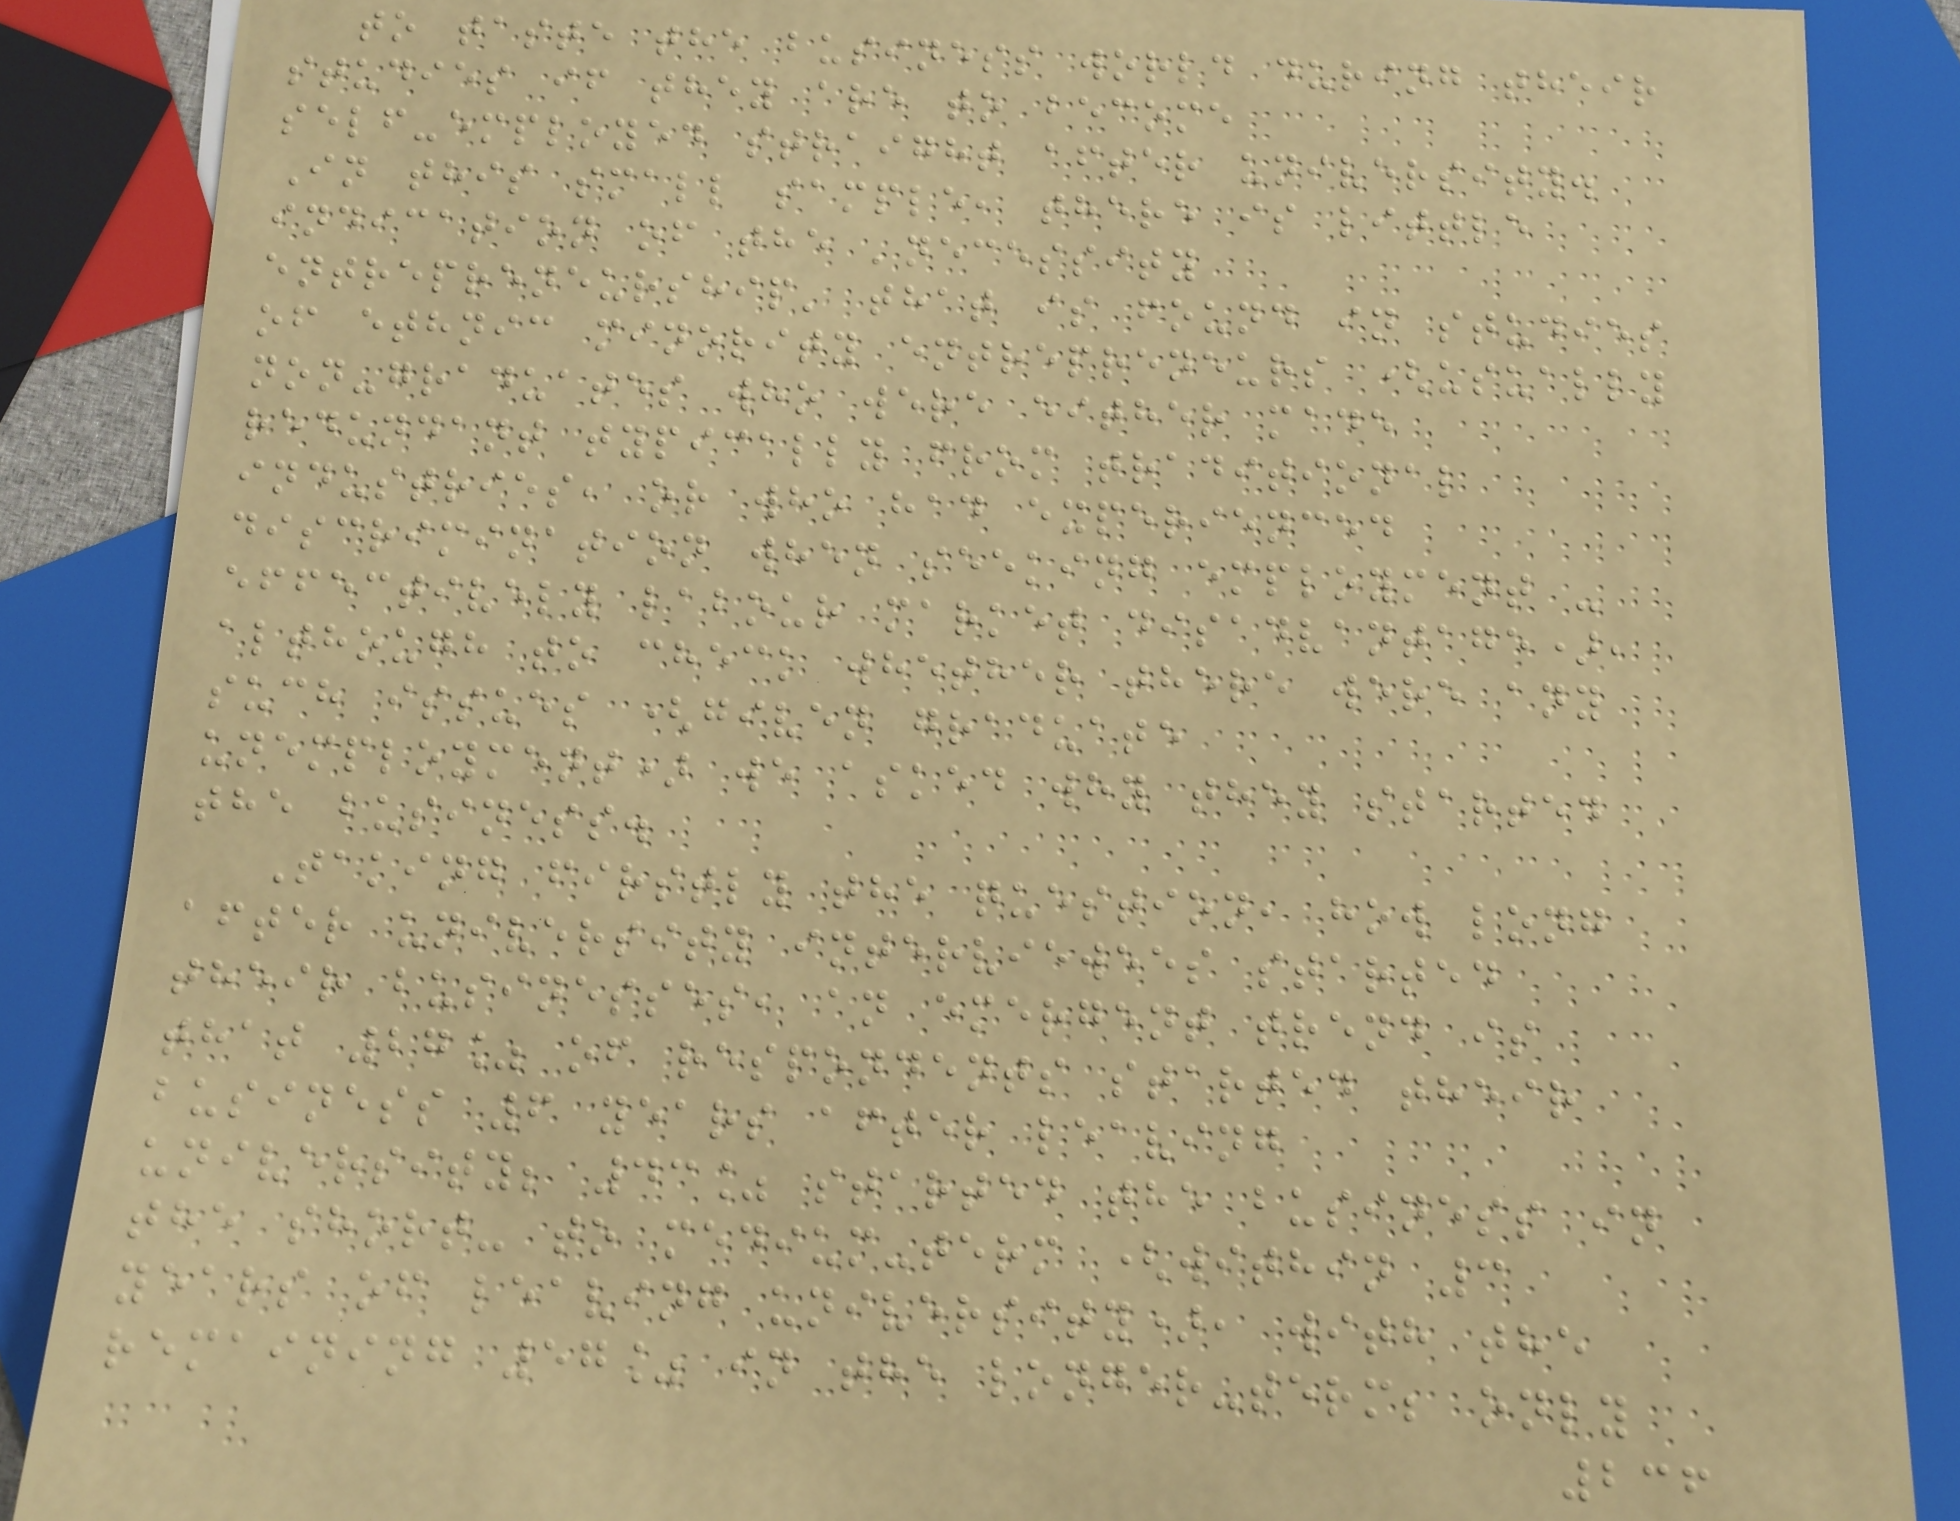to taste the business world during their
studies if they are to become
self-employed straight after university.
In this small sample, there is little
indication of the 'necessity
entrepreneurship' that is found in studies
of ethnic minority entrepreneurs (usually
non-graduates who were either made
redundant typically from traditional
industries, or who had experienced
discrimination when seeking employment -
effectively labour market disadvantage),
although to check whether there were any
such issues (given graduate
unemployment) we asked why they started
the business.
Taking firstly the question, how long
after university interviewees started
their businesses, an emergent trend is
that 27% of respondents started their
business 6 years after leaving
university; 43% started the business in
the short- to medium-term (within 3
years of leaving university), with the
remaining 57% in the longer-term; only
236
